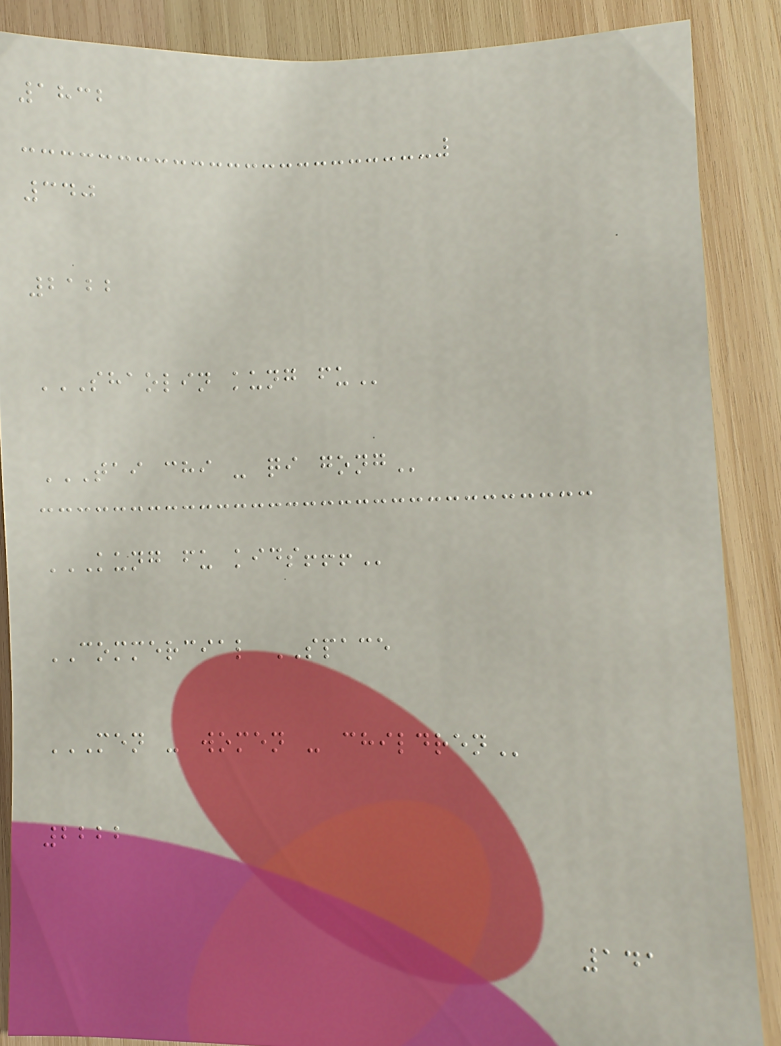1832
340
2122
SHAOLIN KUNG FU
TAI CHI - QI GONG
KUNG FU KIDS!!!
COMMERCIAL SPACE
MEN - WOMEN - CHILDREN
2222
141
